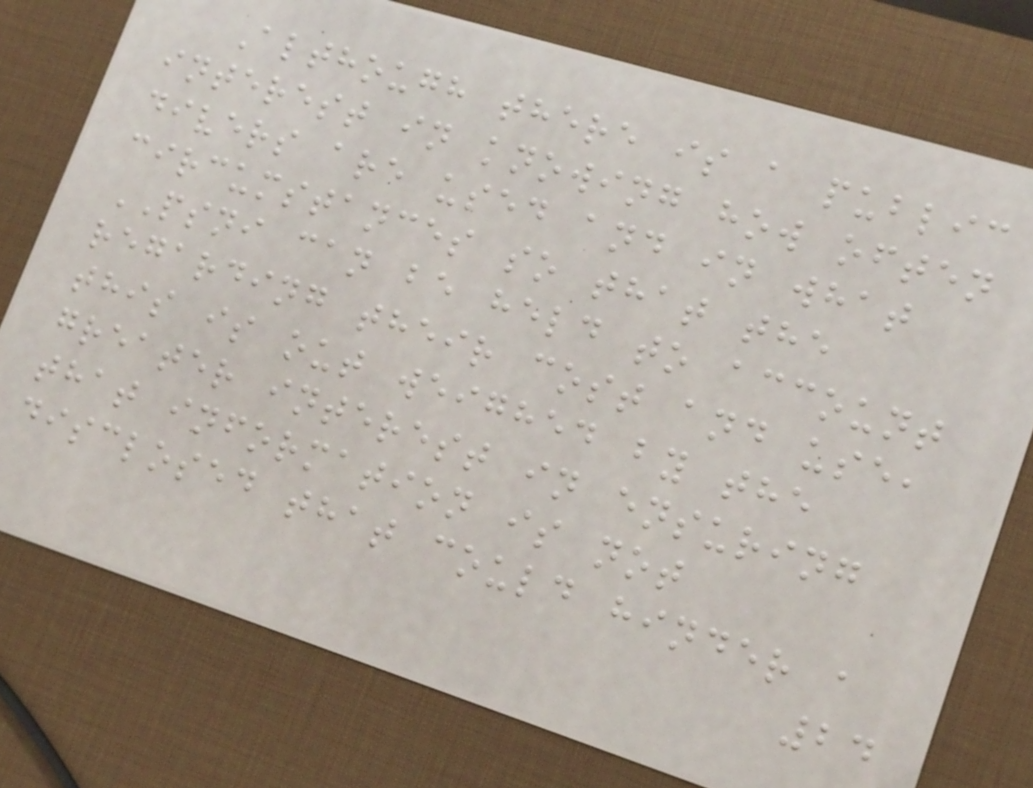Although there is a public
interest in knowing how often
divers are used and in what
circumstances so that the
PSNI can be held to account
regarding their cost and use,
this is out weighed by the
greater interest in ensuring
that information is not
disclosed that could hinder a
24
